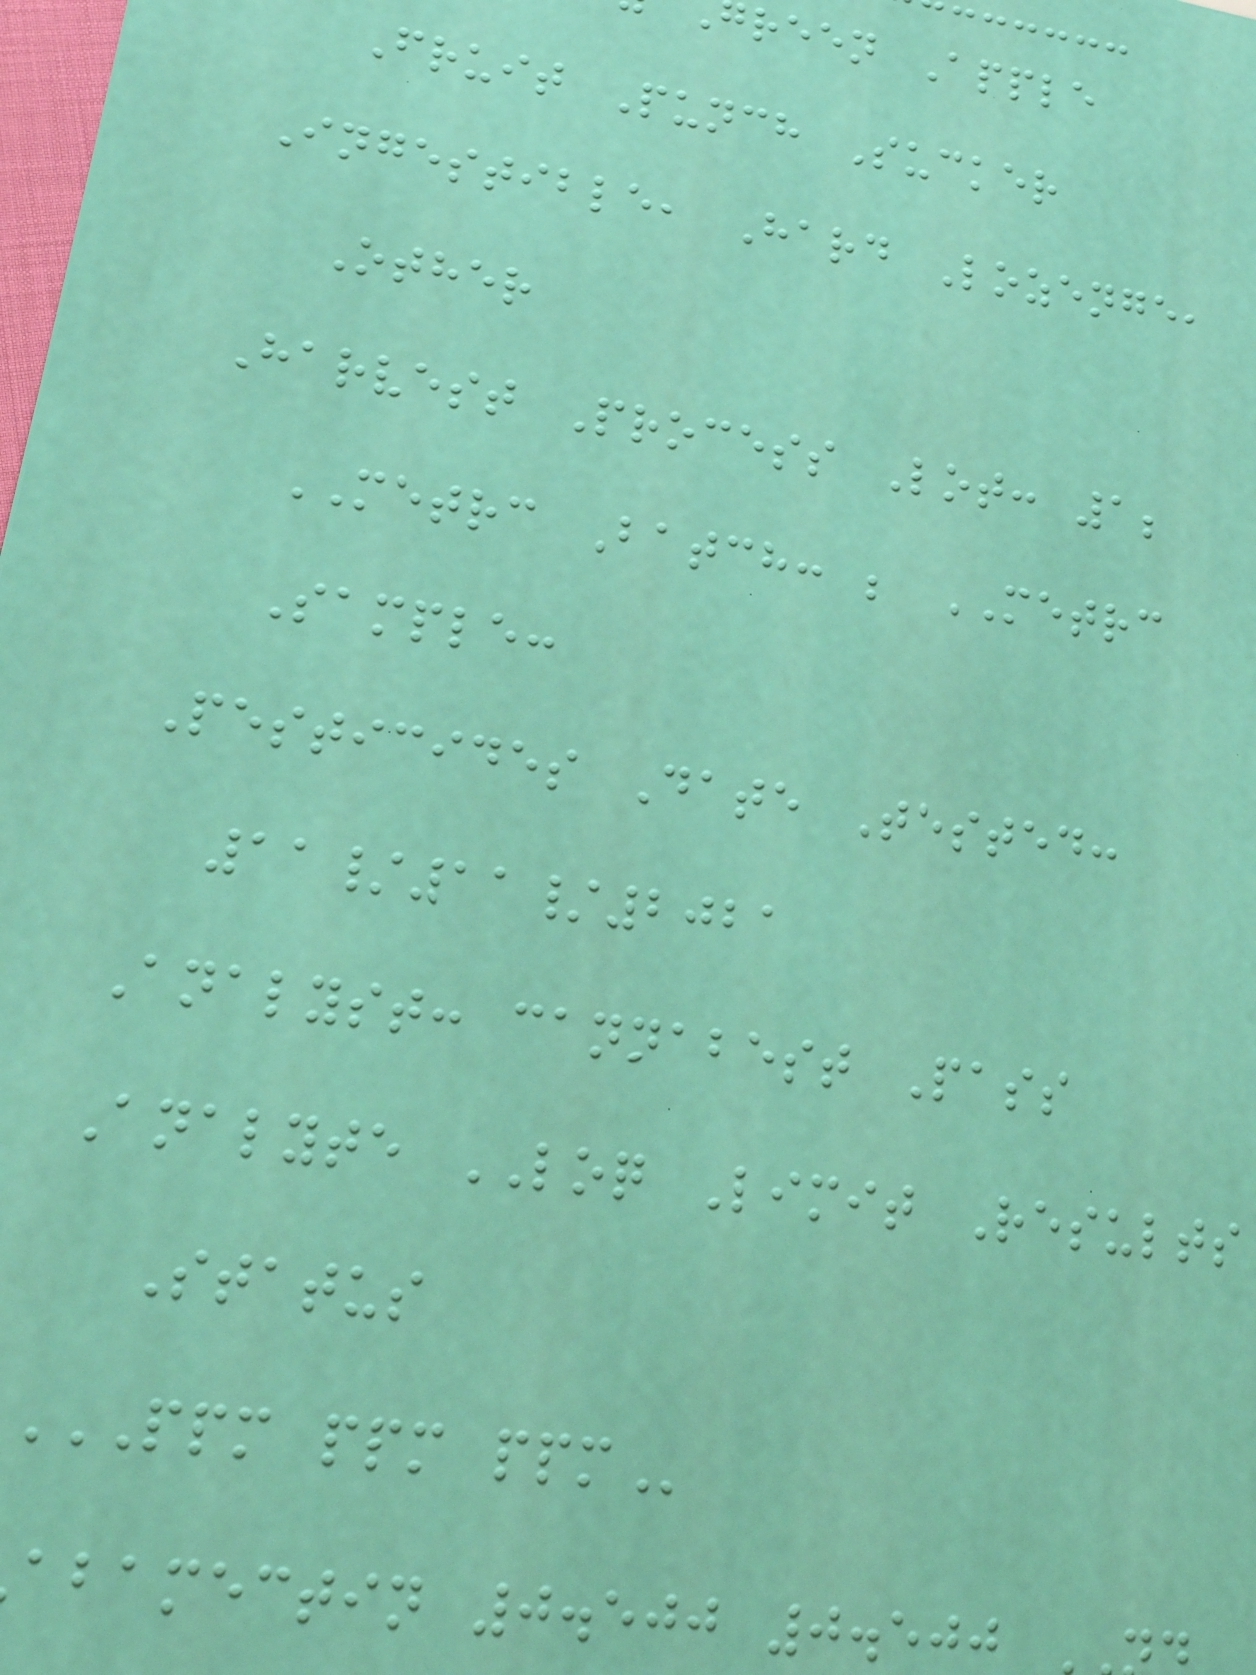reen Apple
Fruit Punch Sucker
Ingestible, Hard Lozenge,
Other
Harvest Process Lot: 1;
METRC Batch: ; METRC
Sample:
Pesticides Date Tested:
11/11/2021
Analyst: cannabest Pass
Analyte LOQ Limit Results
Status
PPM PPM PPM
abamectin 0.500 0.500
